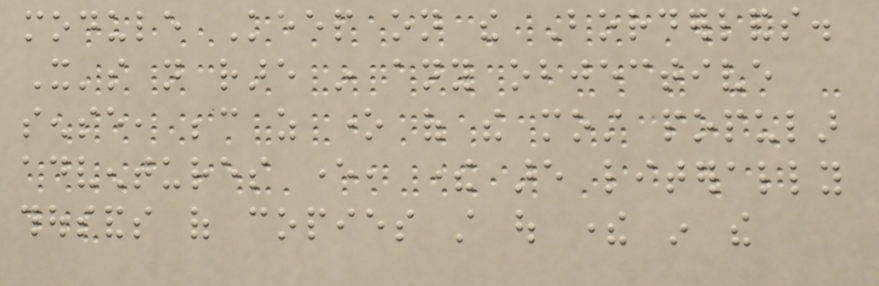module Keep on the Borderlands.
It's not rare in any objective
sense, because as one of the most popular
adventures ever, there are literally
thousands of copies still out there in the
